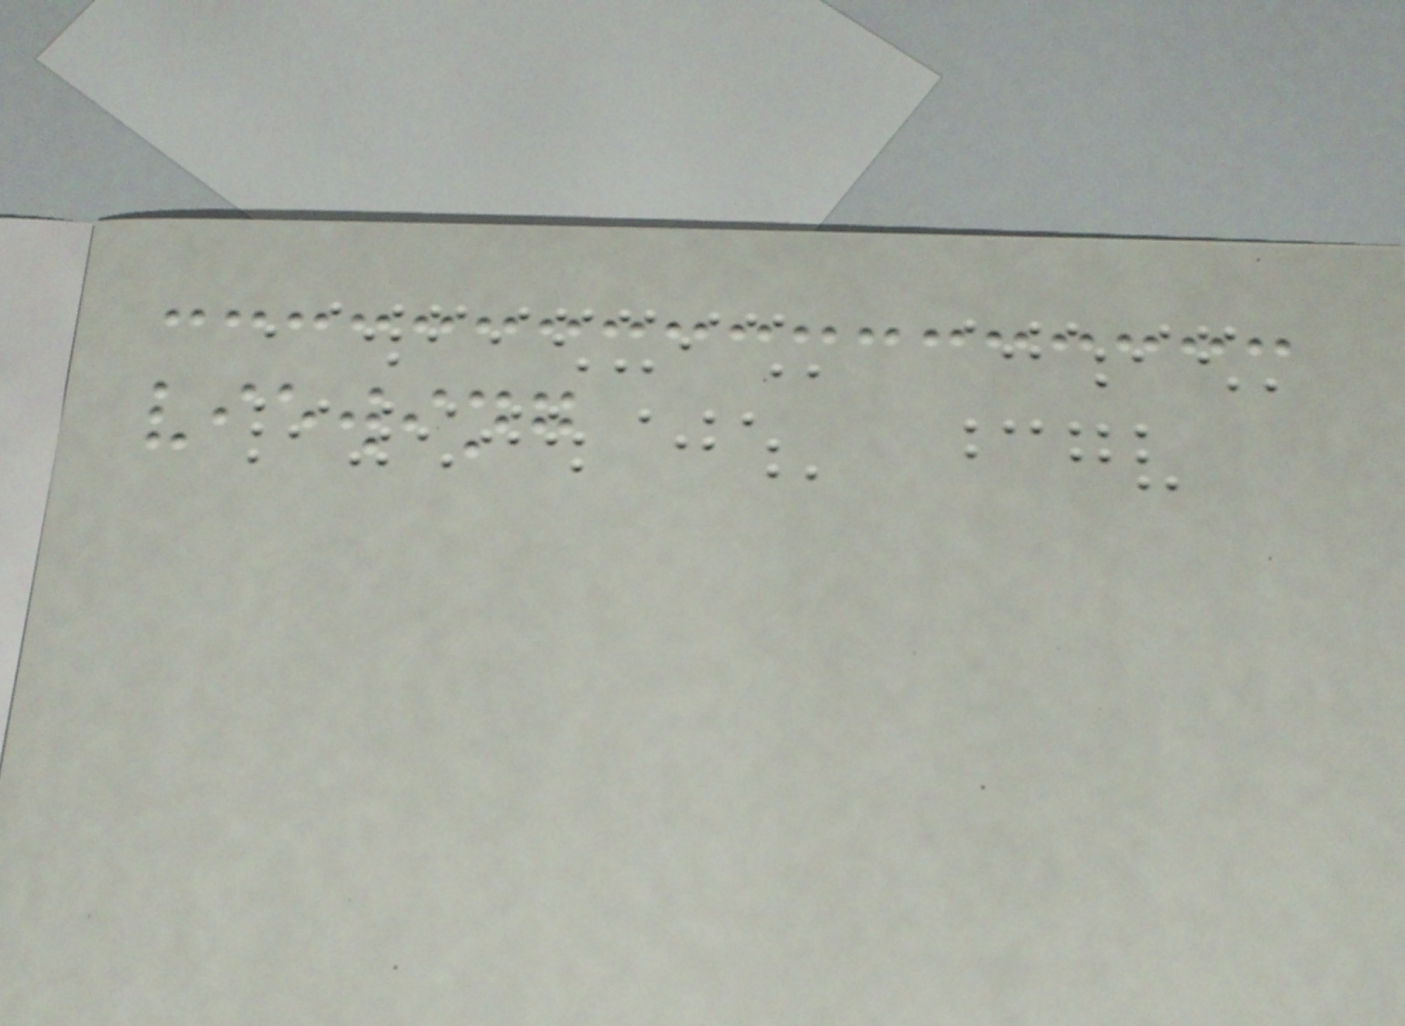viewing
